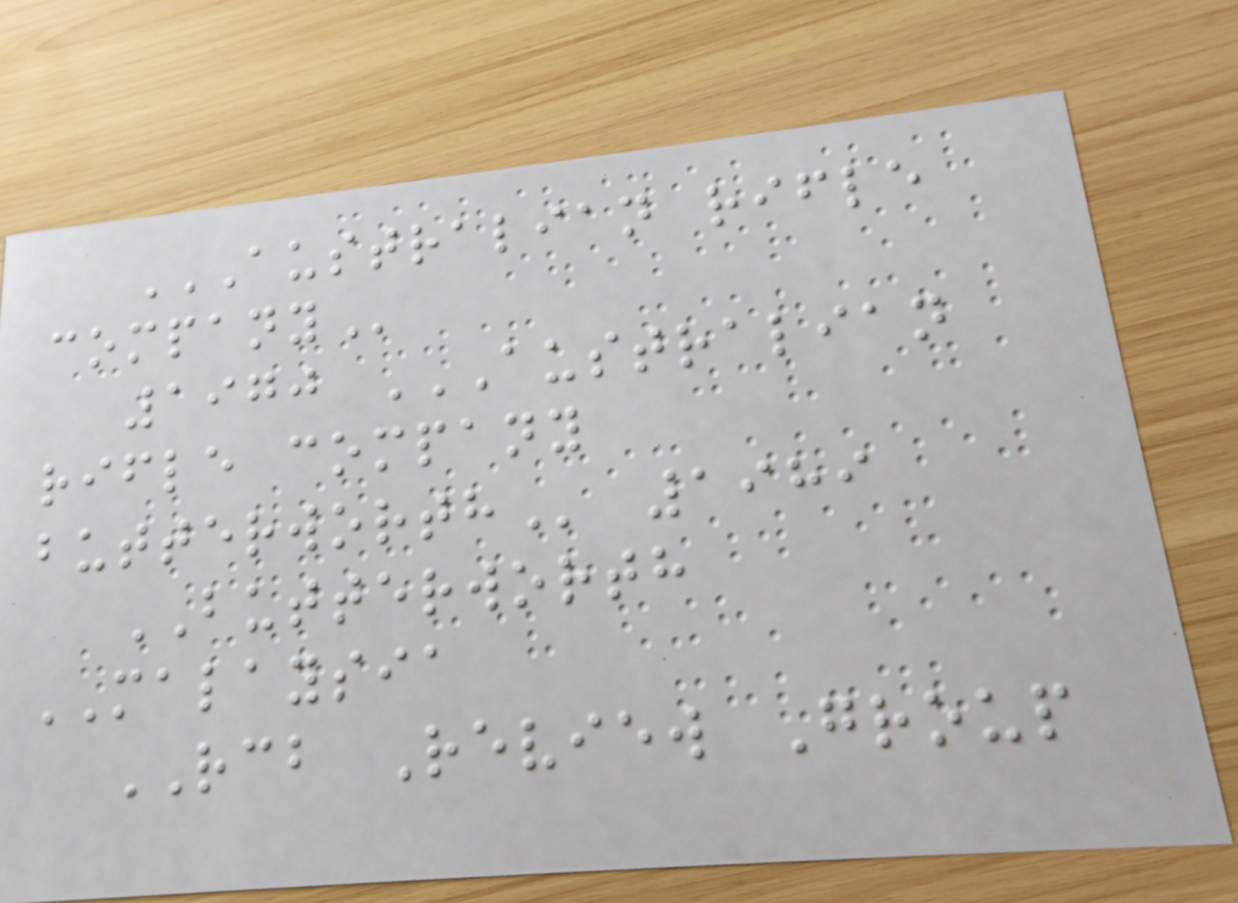AUSTRALIAN RIFLE
COMPANY
1970 AUSTRALIAN
RIFLE COMPANY
BUTTERWORTH 1989
BUTTERWORTH
MALAYSIA
RCB Review Group
